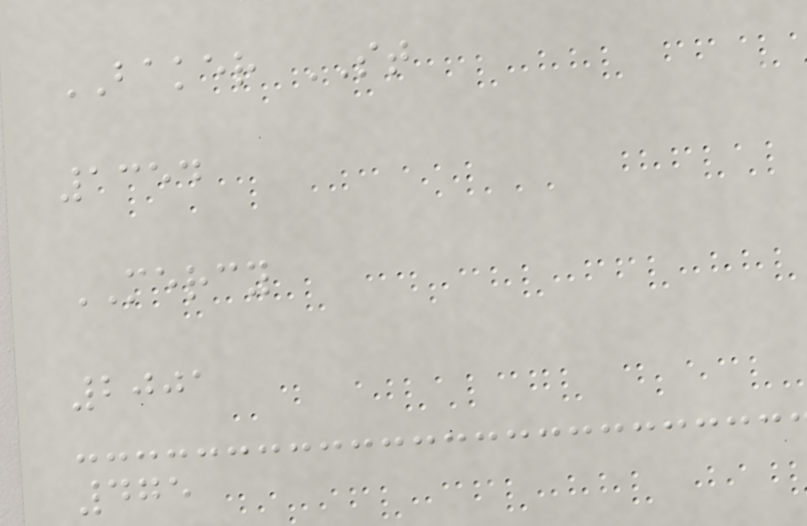BAKER ST
1354
MERCY
2001
475
